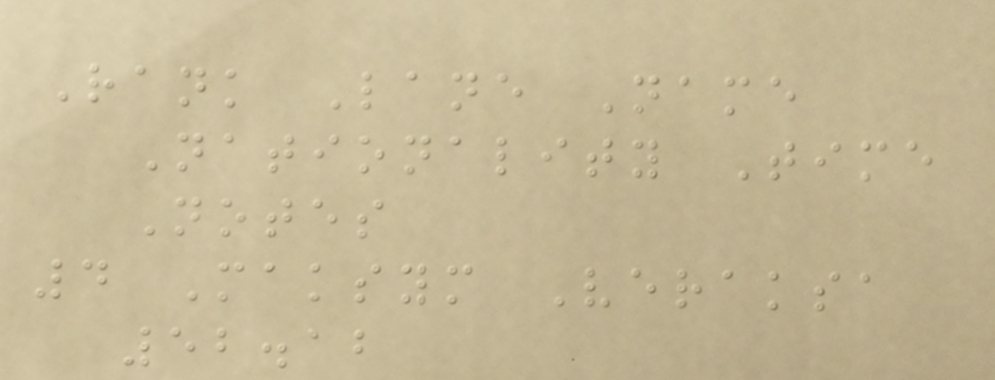Rank Lane Name
Nationality Time
Notes
4 Maksym Veraksa
52.12
